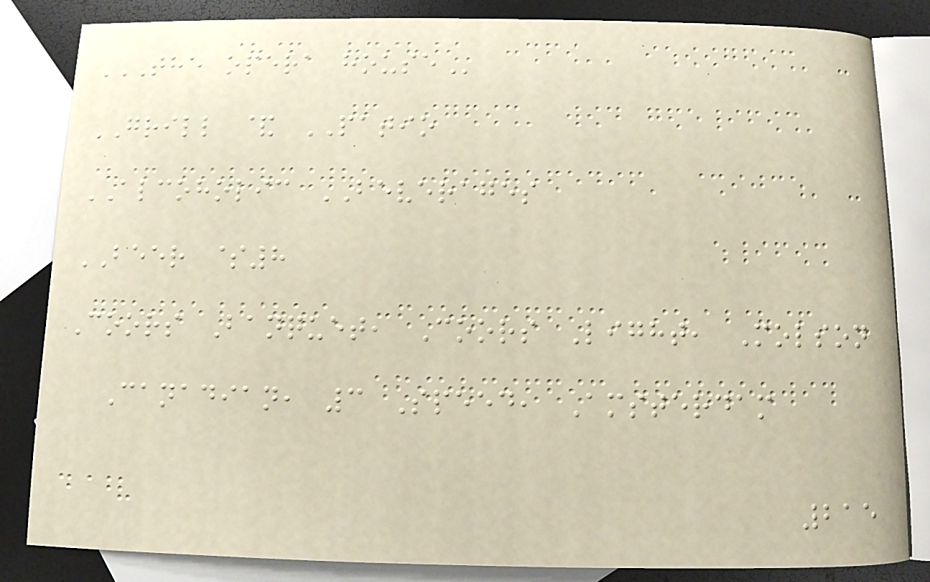THE OPERA HOUSE
GRILL & PATIO
ALCOHOLIC BEVERAGES
BEER $8
Coors Banquet, Coors Light, Molson
Canadian, 3 Speed, Amsterdam
215
